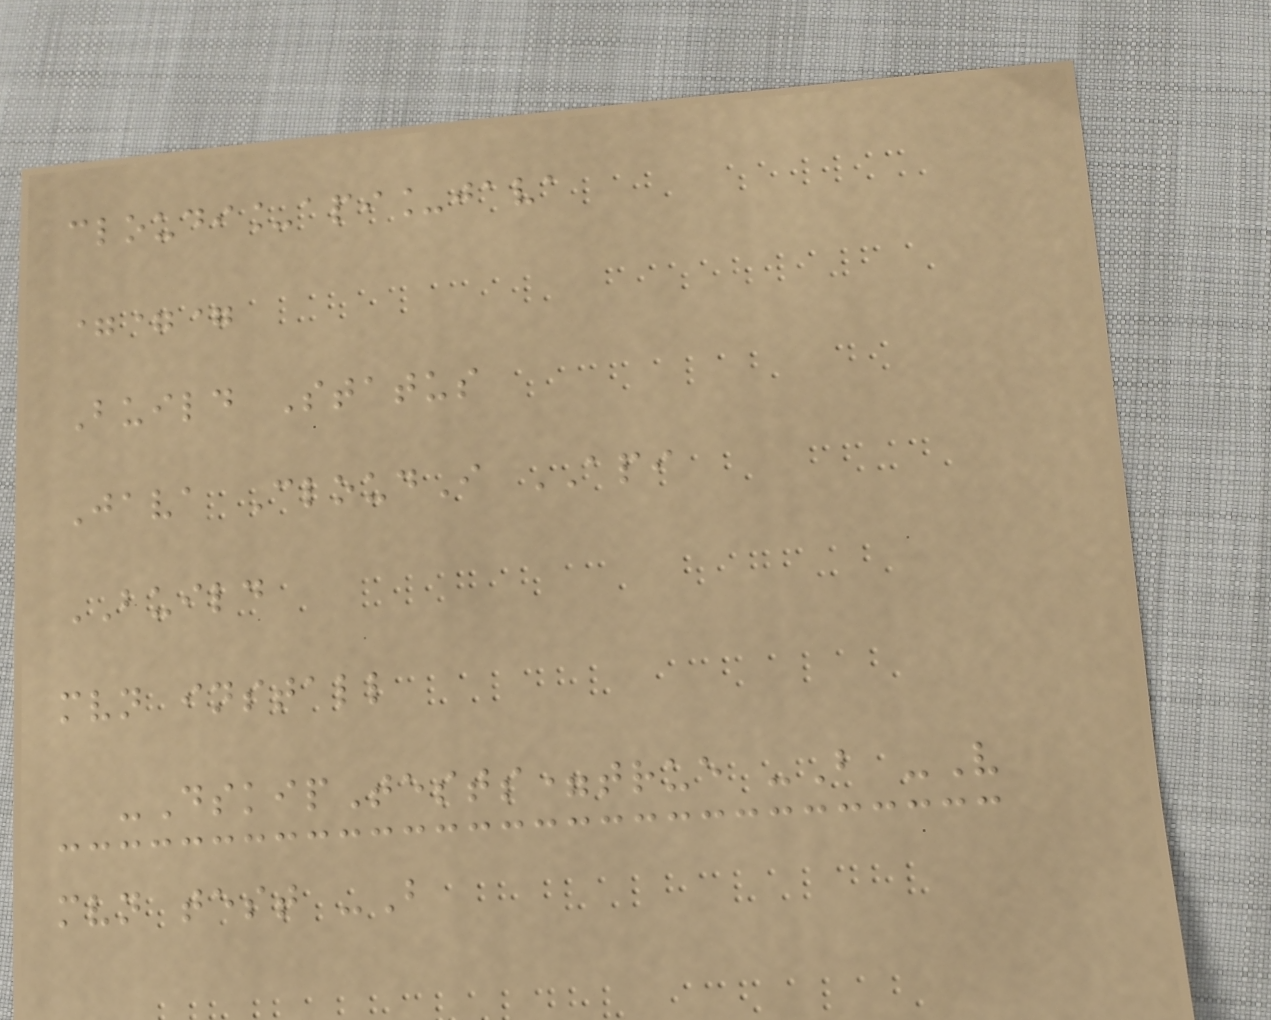cloudi_api_java
===
Build Status
Java CloudI API
BUILD
mvn install
-DskipTests=true -B -V
mvn test -B
